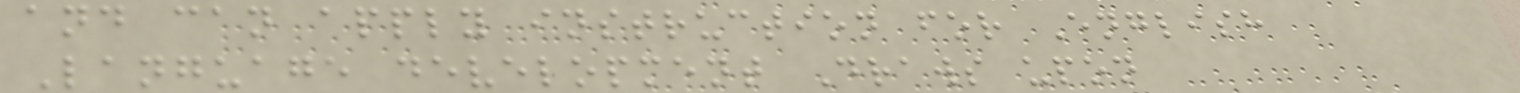and can apply instruction for English
Language development Draws upon
